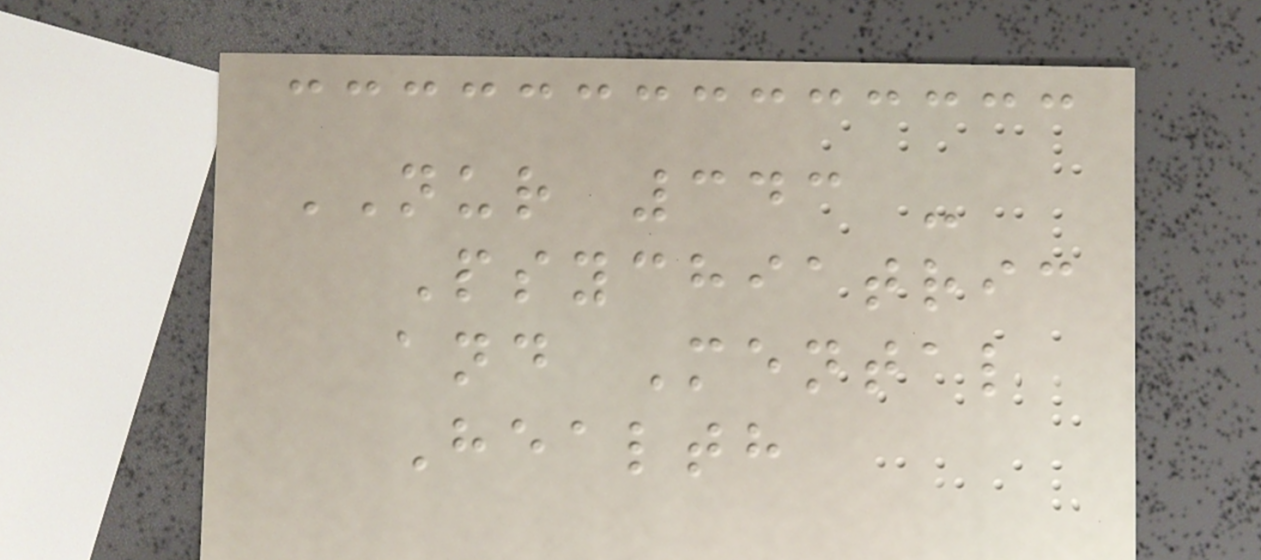NUR 343 -
Psychiatric
and Mental
Health
